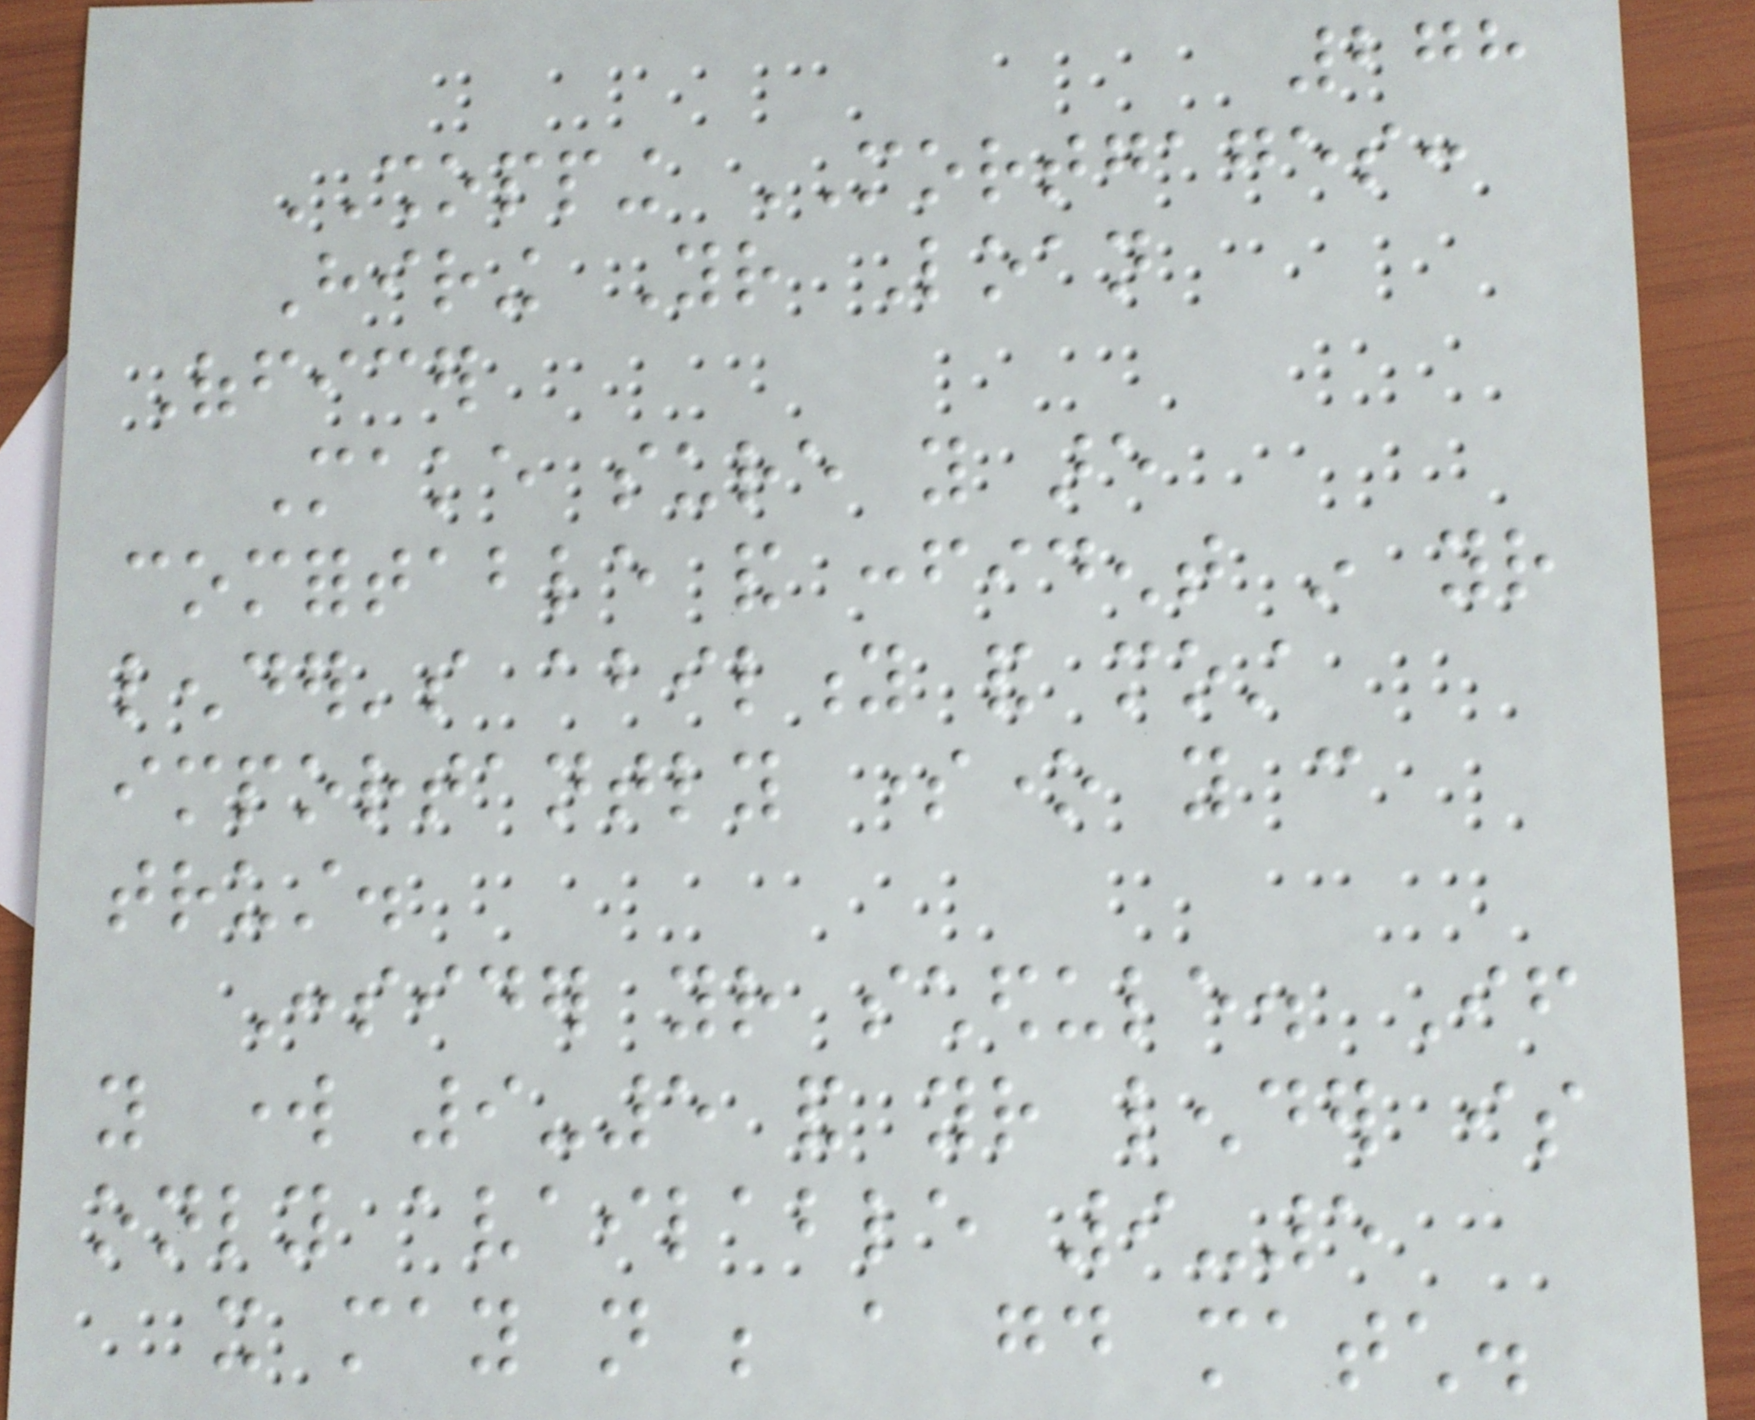278
SHOPPING MORTGAGES:
Hiring Your Loan
Officer
Make sure you are
comfortable and confident in your
lender's ability and most
importantly someone you can
trust.
Consider your schedule. If
you work 9-5 and your lender is
only available 9-5
it may not be a good match.
